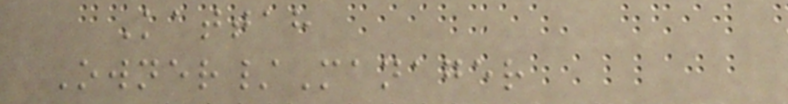Kattah
Owner/Manager
